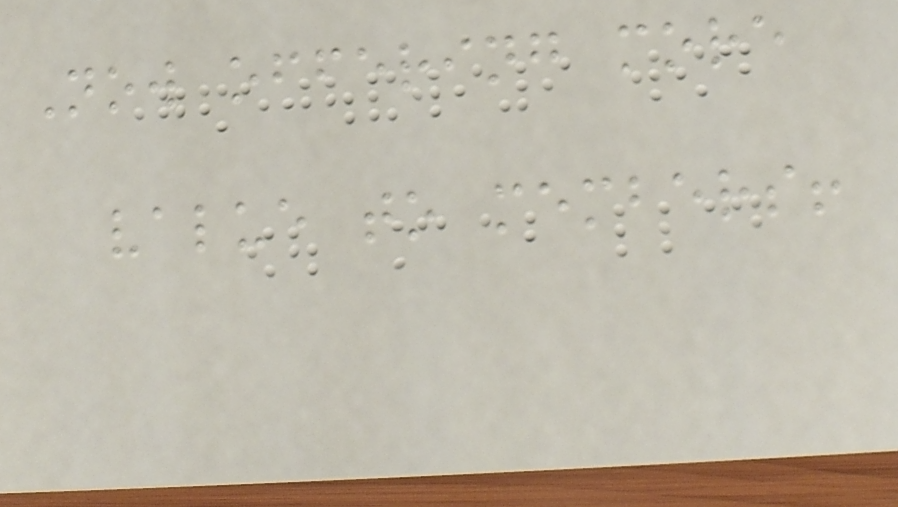Now offering more
value to members!
